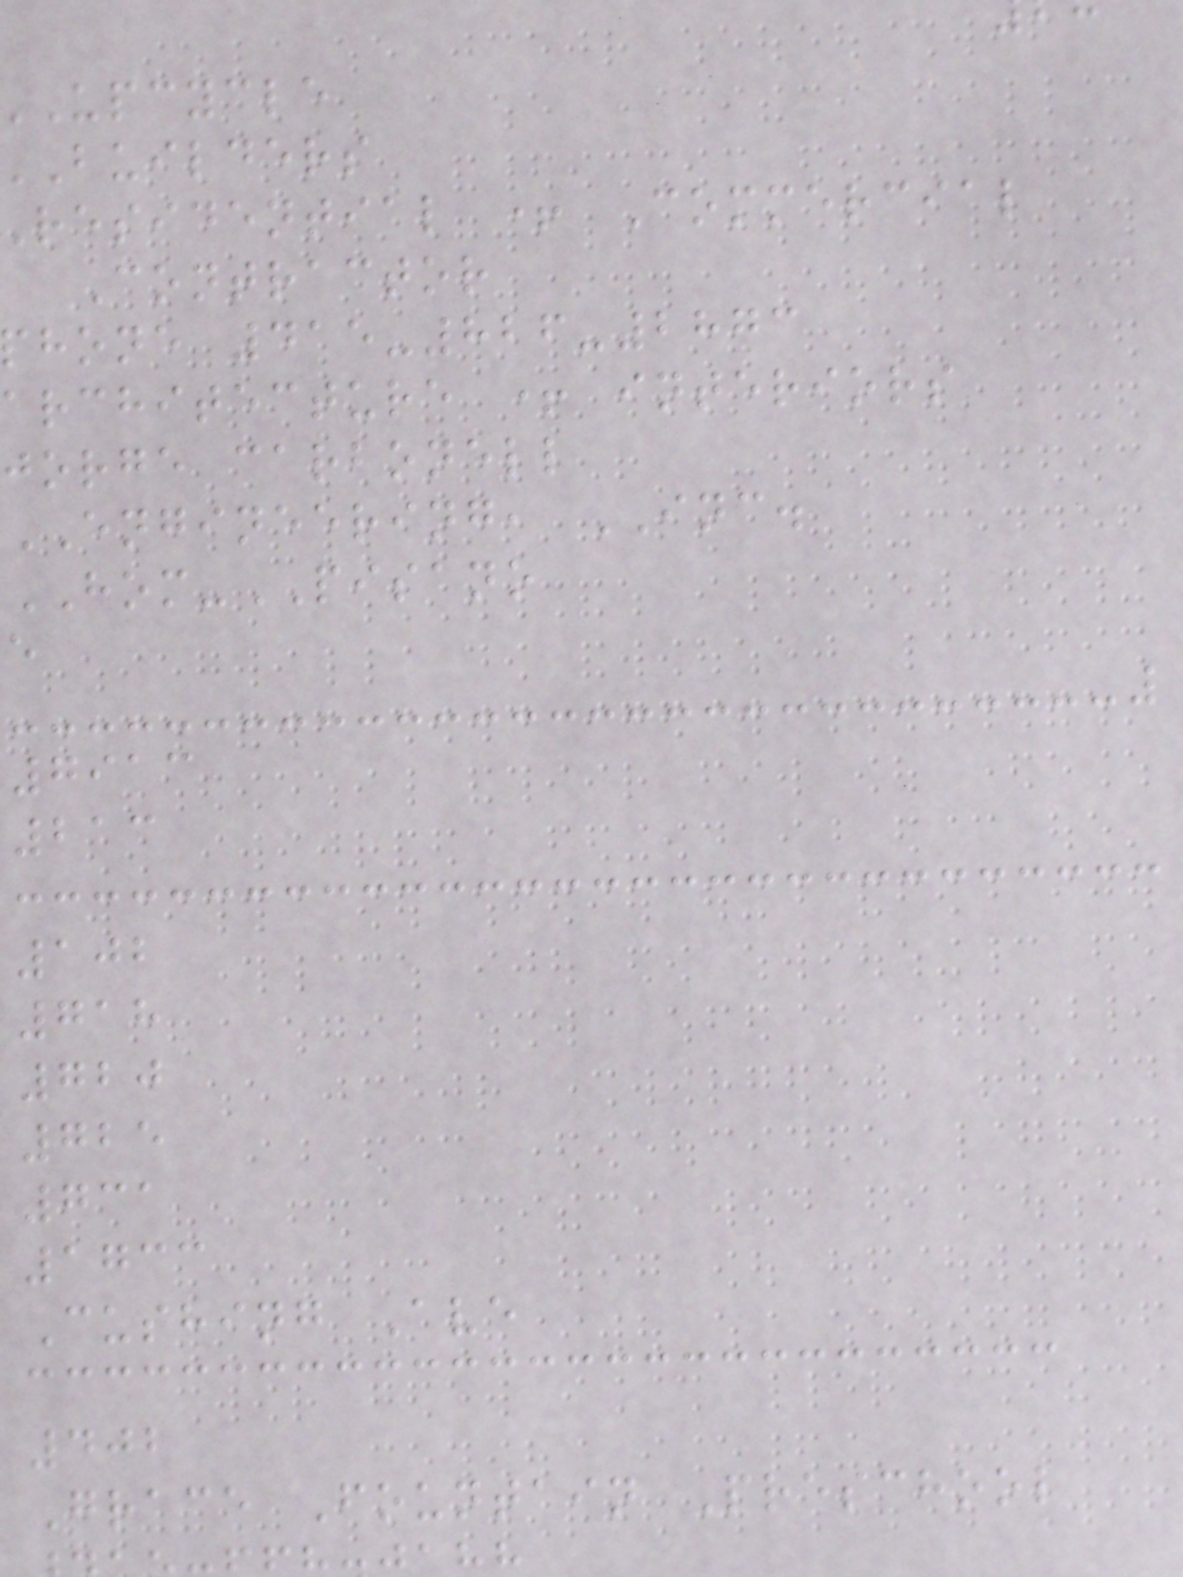upcycle
builders
residential + Commercial
Contractor
phone 415-826-2873
architecture + interiors
jorge carbonell
ENGINEERING, INC.
HOM-PISANO
e
7913
213
102
718
720
725
731
1733
Cushing Ave
402
Grace Fountain Preschool
